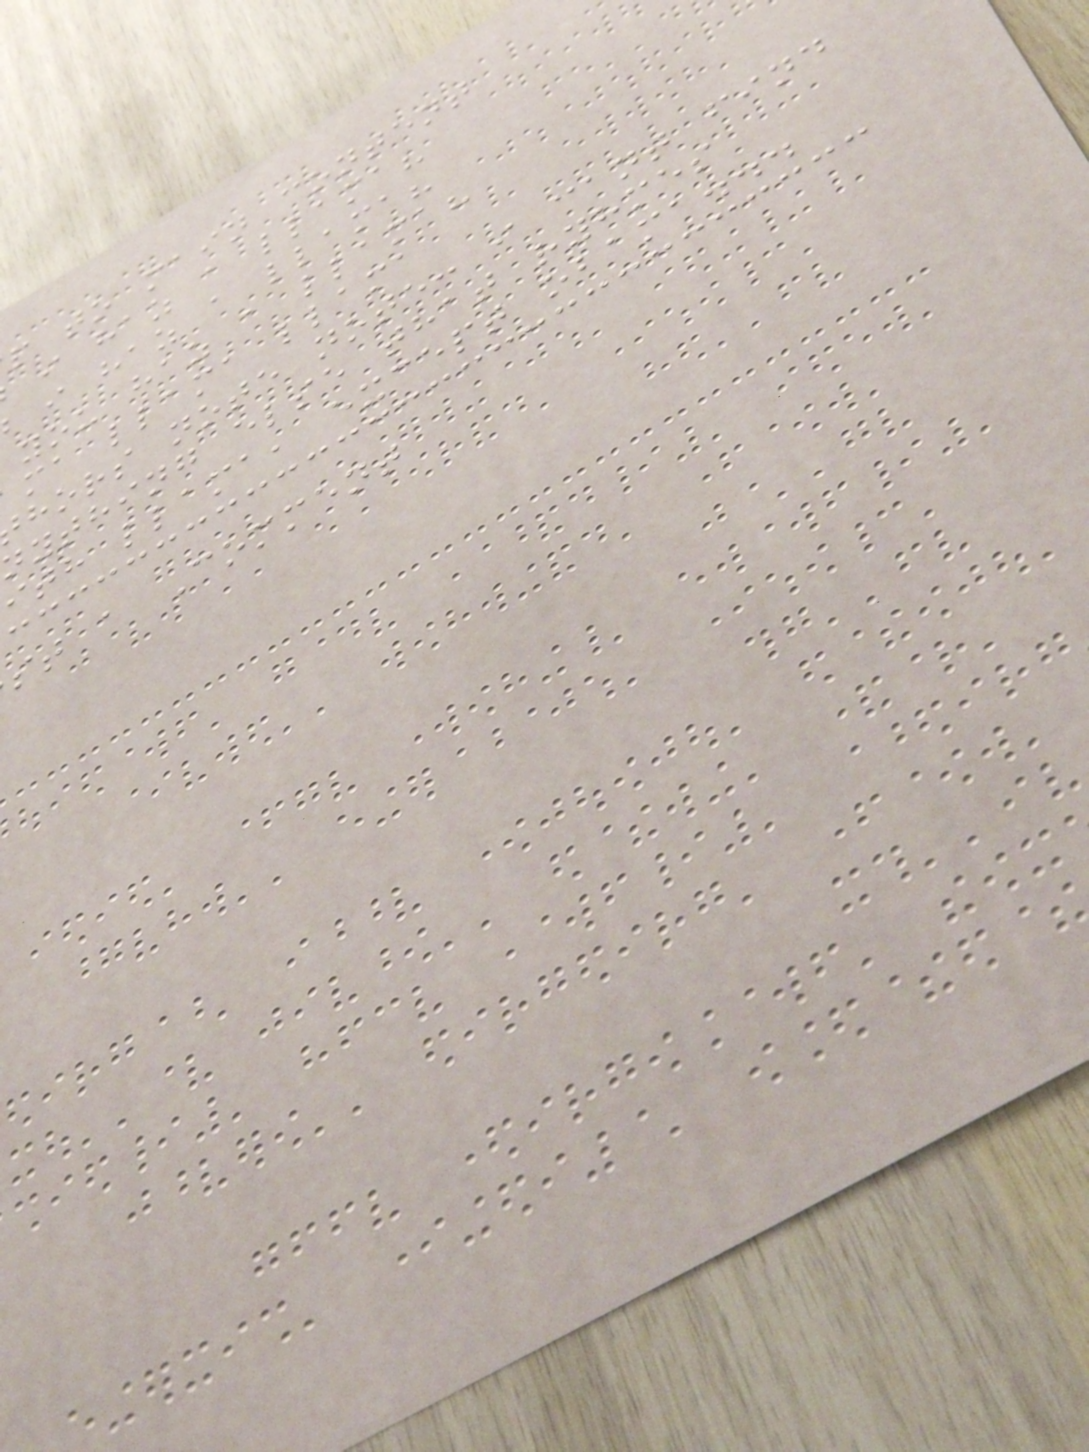p to main content
i haz a llama?
i haz a llama?
you haz a llama?
ma llama llama
hors note note: i cant find
nything else that ryhmes
ith llama, except obama...
st a Comment
